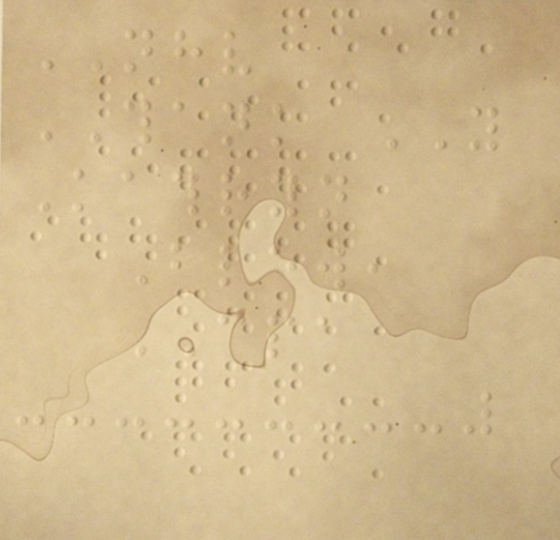NHV
THANK YOU
Kathryn
Blew,
CPA
